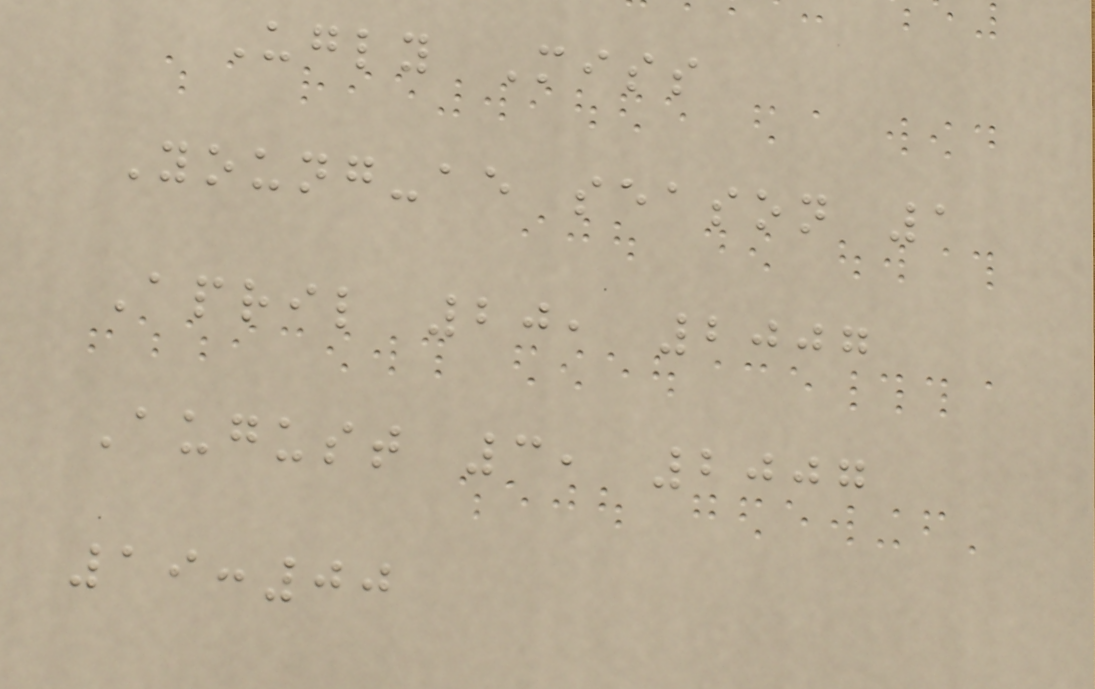Ugly Miss
Young-ae season 1
April 20, 2007
August 3, 2007
19:00
